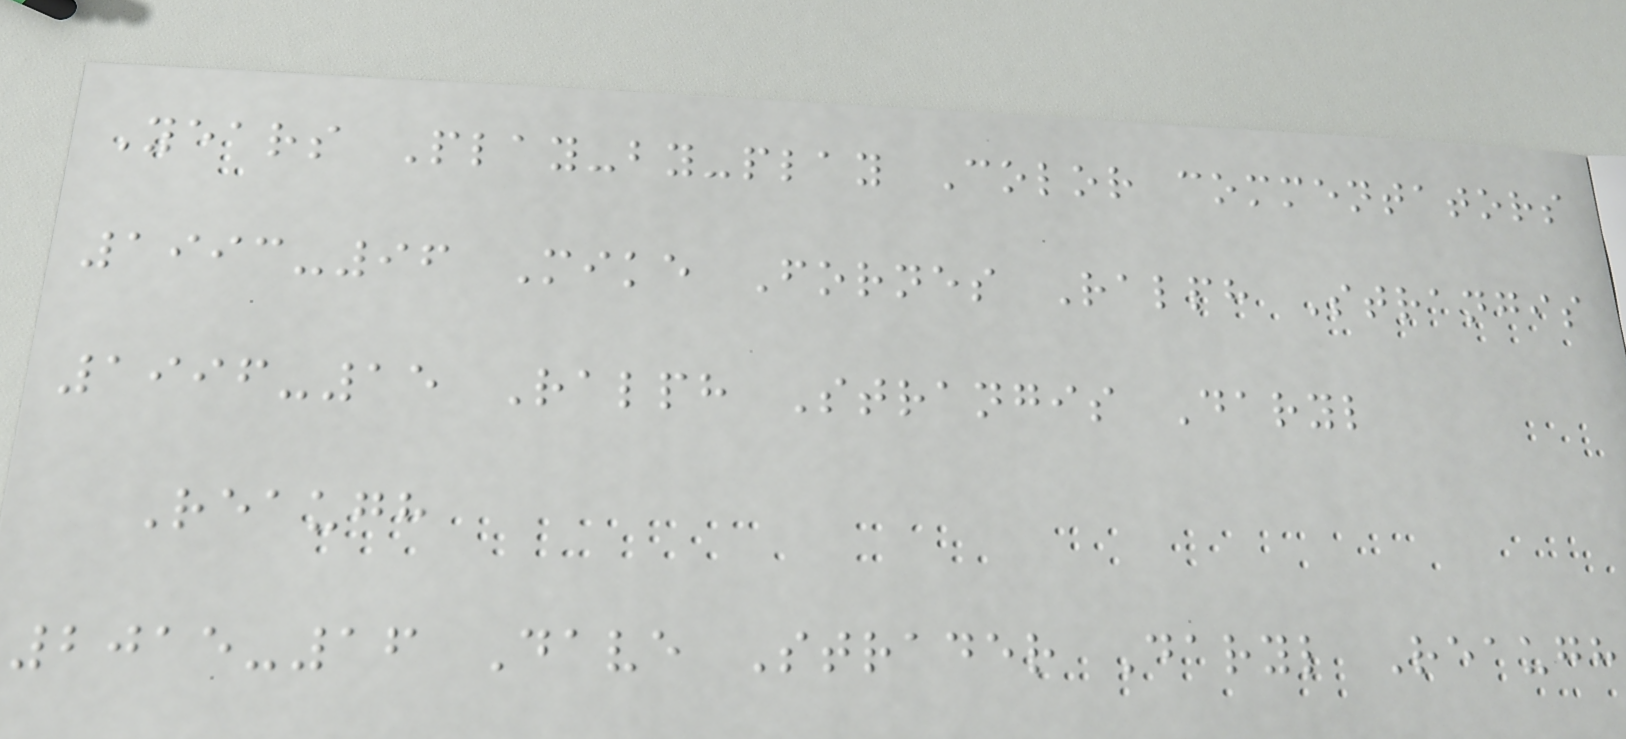Years Play-by-play Color commentators
1993-96 Mike Fornes Ralph Strangis
1996-15 Ralph Strangis Daryl
Reaugh
2015-16 Dave Strader Daryl Reaugh
